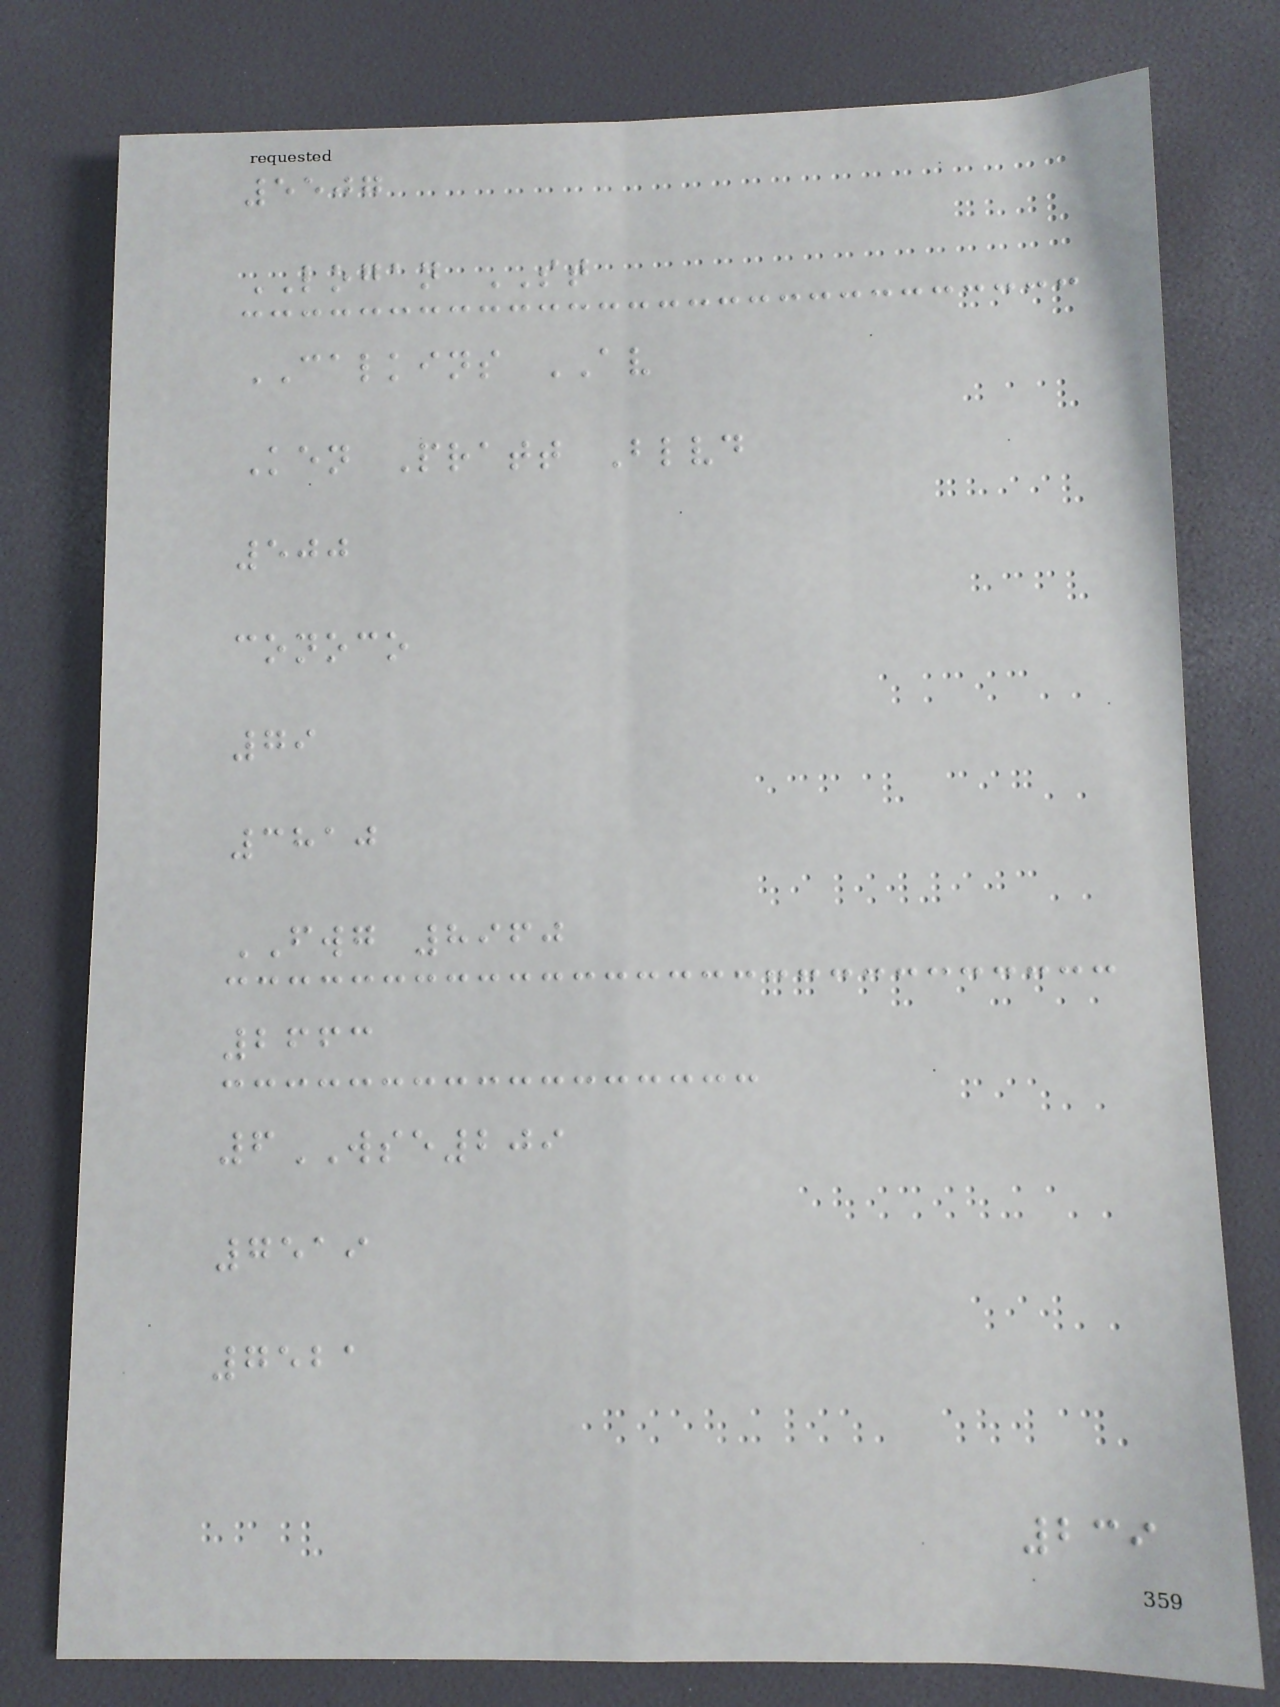5507
LOGAN ST
CALKINS AV
Ken Pratt Blvd
500
conoco
79
3810
FWG 8960
2663
6WSE209
7519
7521
239
